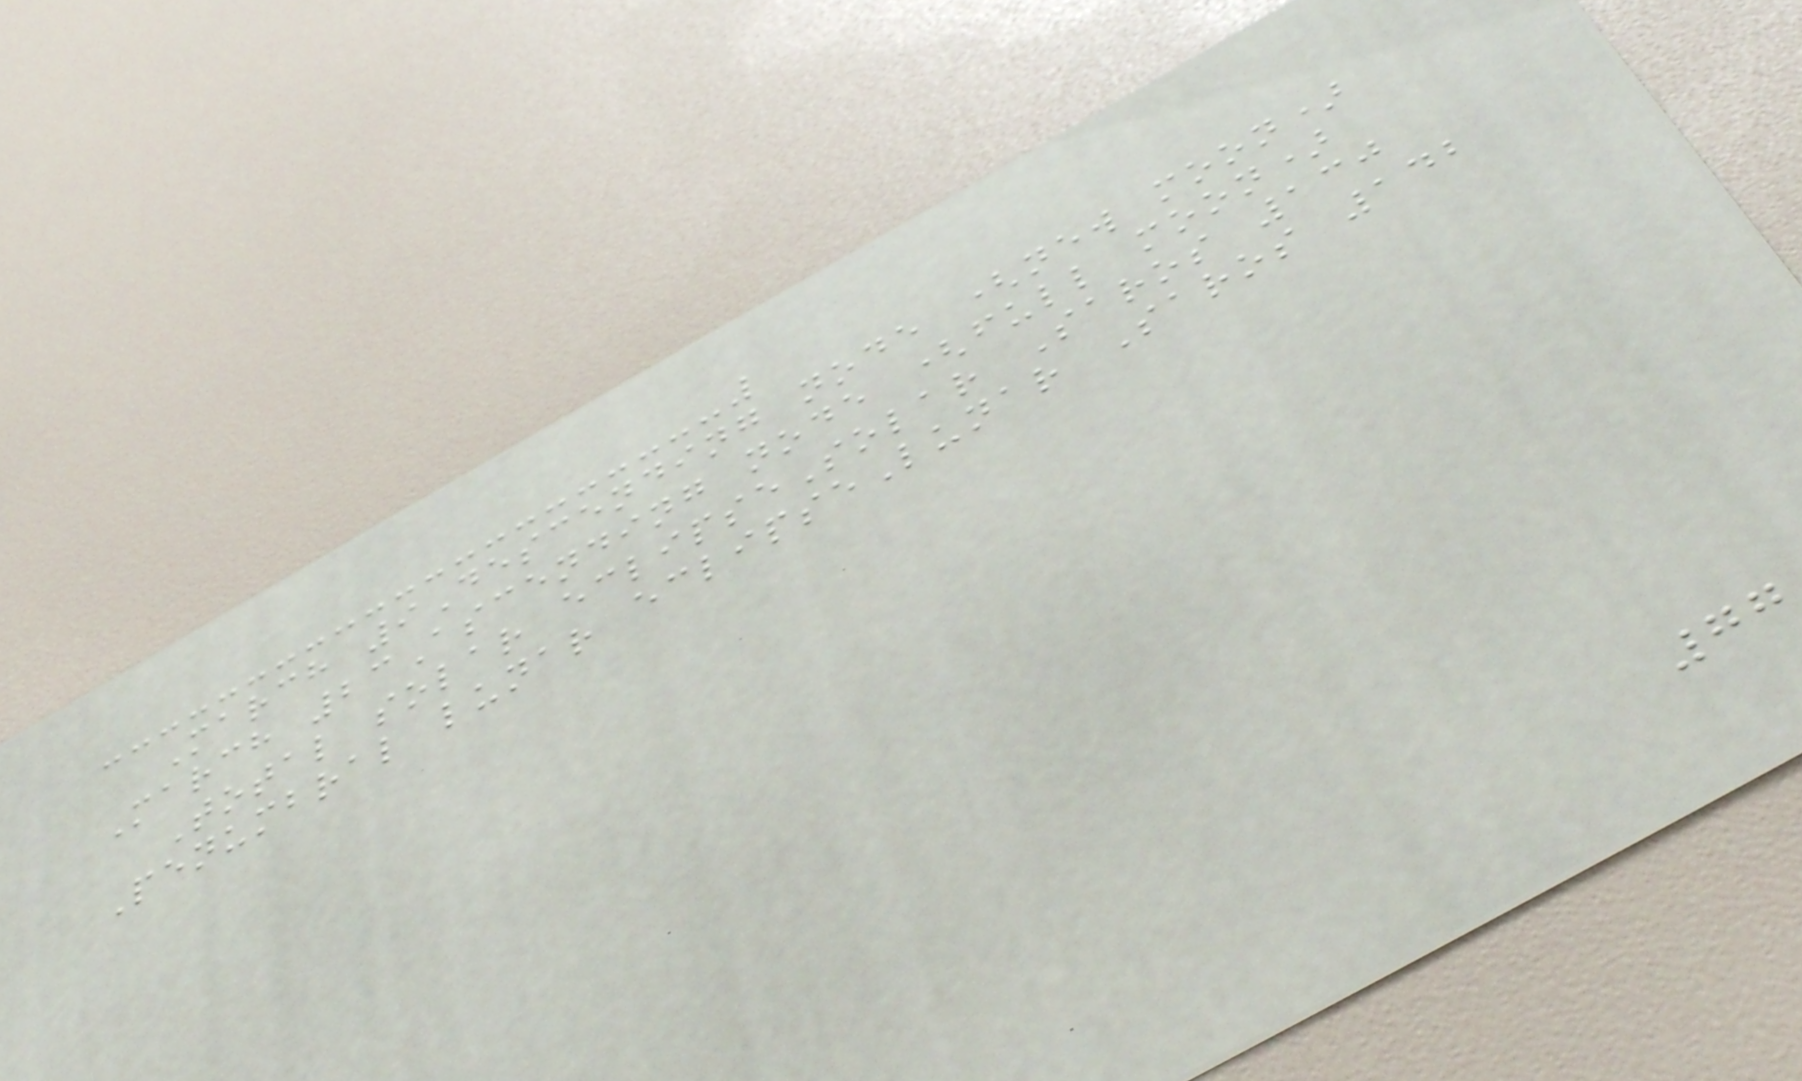March 9Descending node (new moon)
March 23Ascending node (full moon)
Total solar eclipseSolar Saros 130
Penumbral lunar eclipseLunar Saros 142
77
